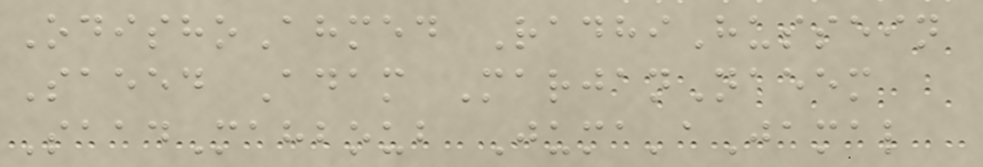OdishoAhmed RadhiHussein
Saeed Adam MarjanNaeem
SaadMahboub Juma'aJamal
